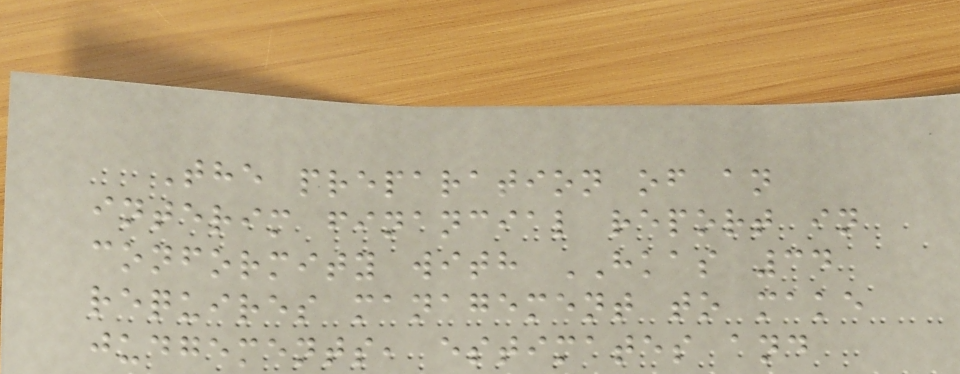The preparation of an
interim financial report in
conformity with HKAS 34
requires management to make
judgements, estimates and
